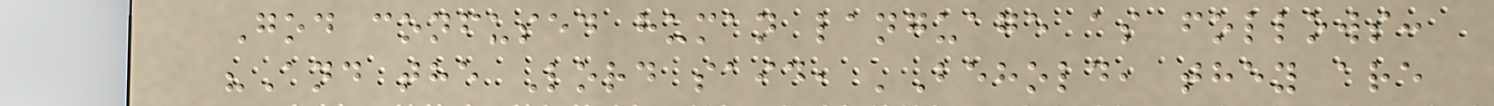God confused human language as follows:
"And the Lord said, 'Behold, they are
